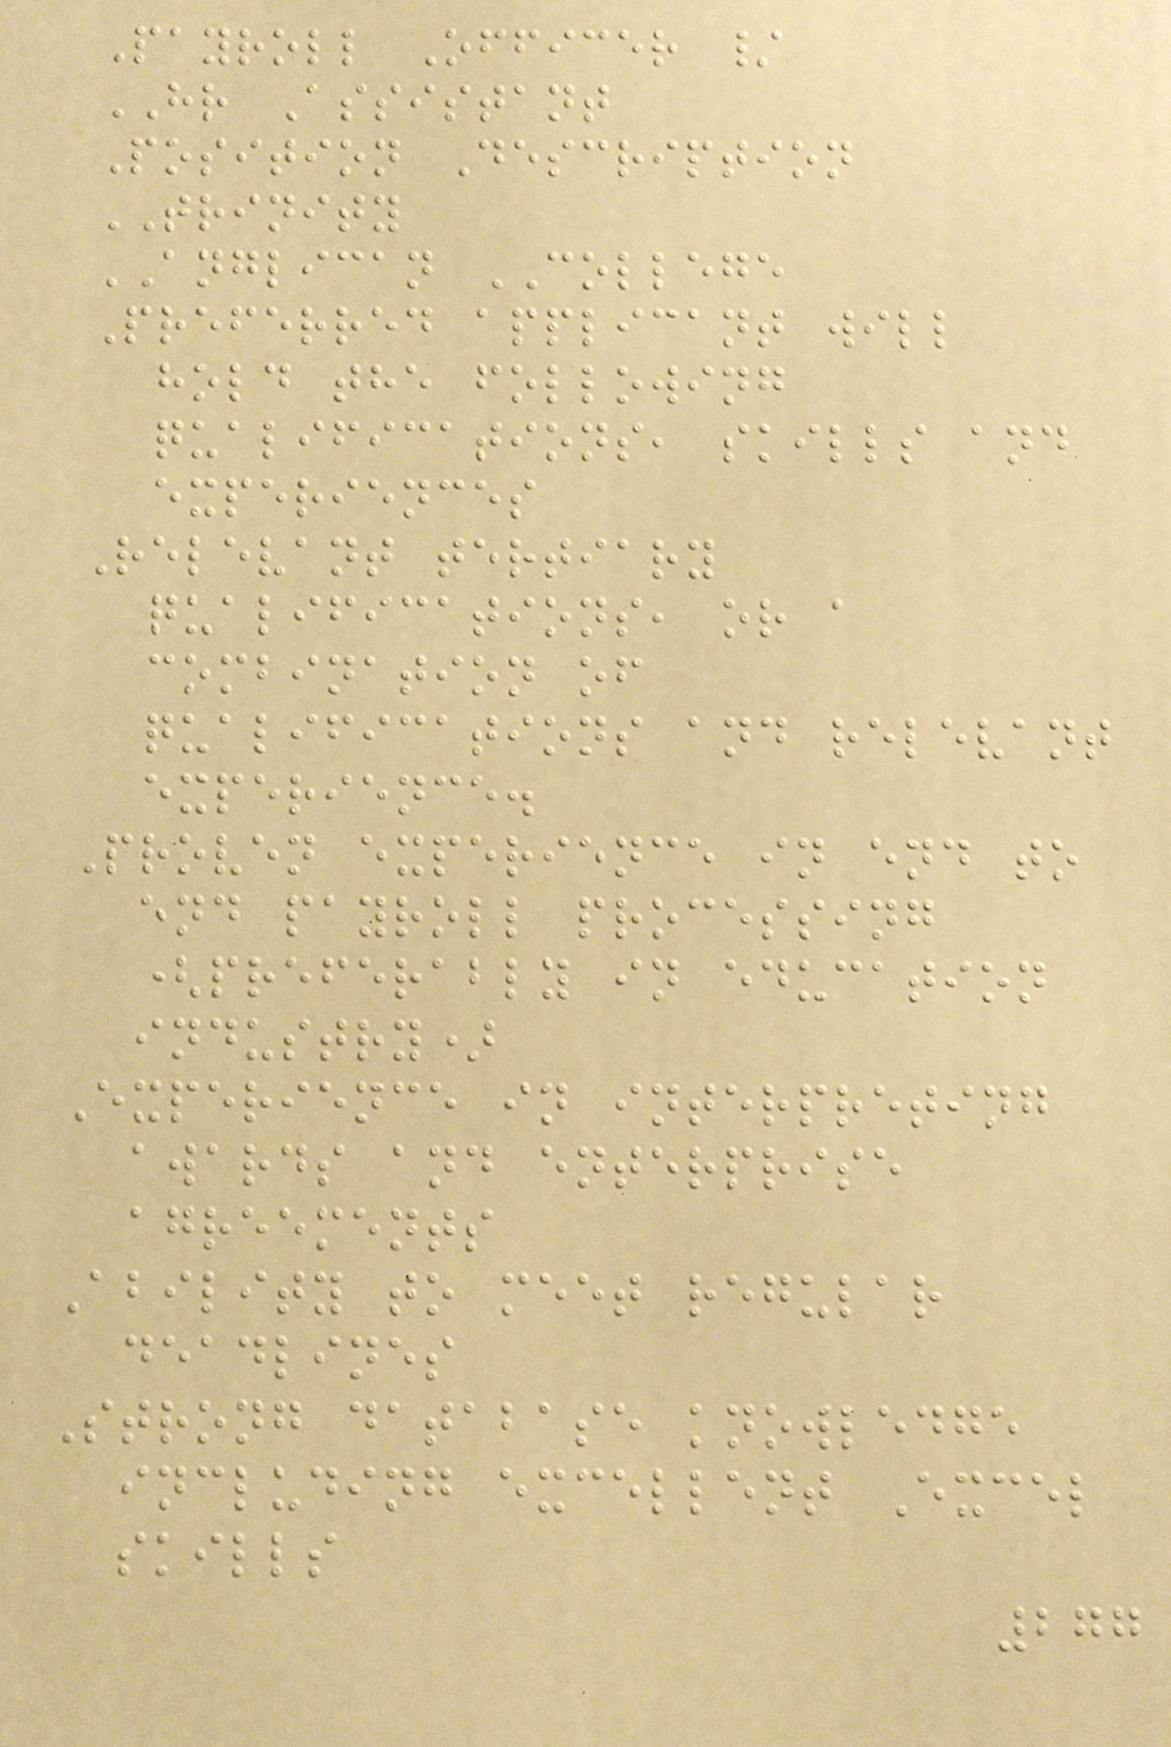Payroll Officer /
HR Assistant
Position Description
TRINITY
ANGLICAN COLLEGE
Preferred applicant will
hold the following
qualifications, skills and
experiences
Relevant tertiary
qualifications, or a
combination of
qualifications and relevant
experience.
Proven experience in end to
end payroll processing
(preferably in education
industry)
Experience in interpreting
awards and enterprise
agreements
Ability to meet regular
deadlines
Strong database knowledge
including excellent Excel
skills
277
